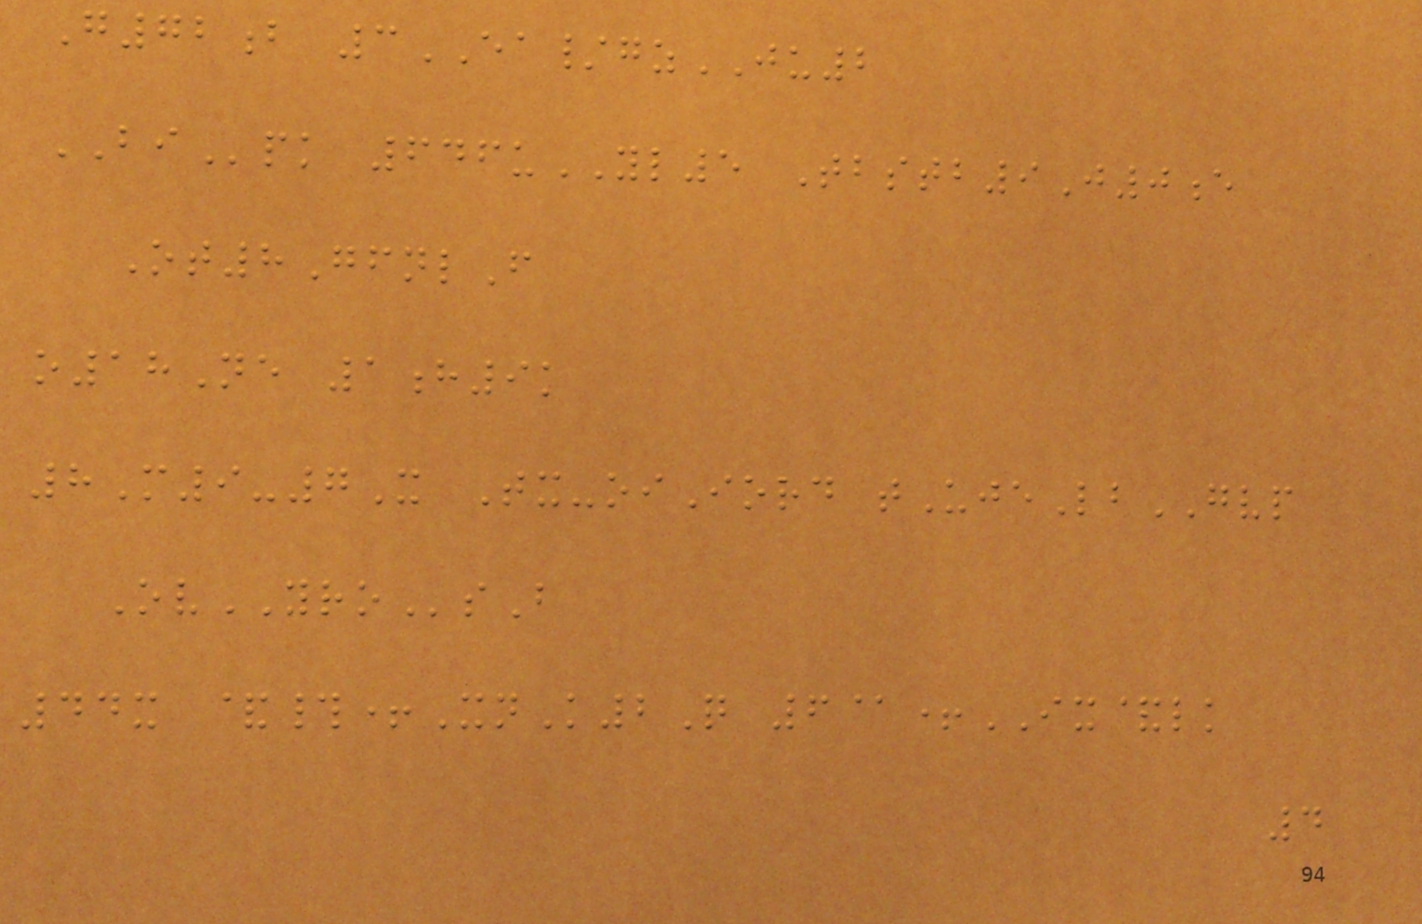G72b 3EA/gzJU2
BIpk 646uYL5 Tbstb9J0e
Ot8GfnlF
o18Ne 1h9k
8M9-7X Tx-oiIord tUjeLbGVP
OvYROsB
44x &#+XnK2Q 6@+IX&lk
4
